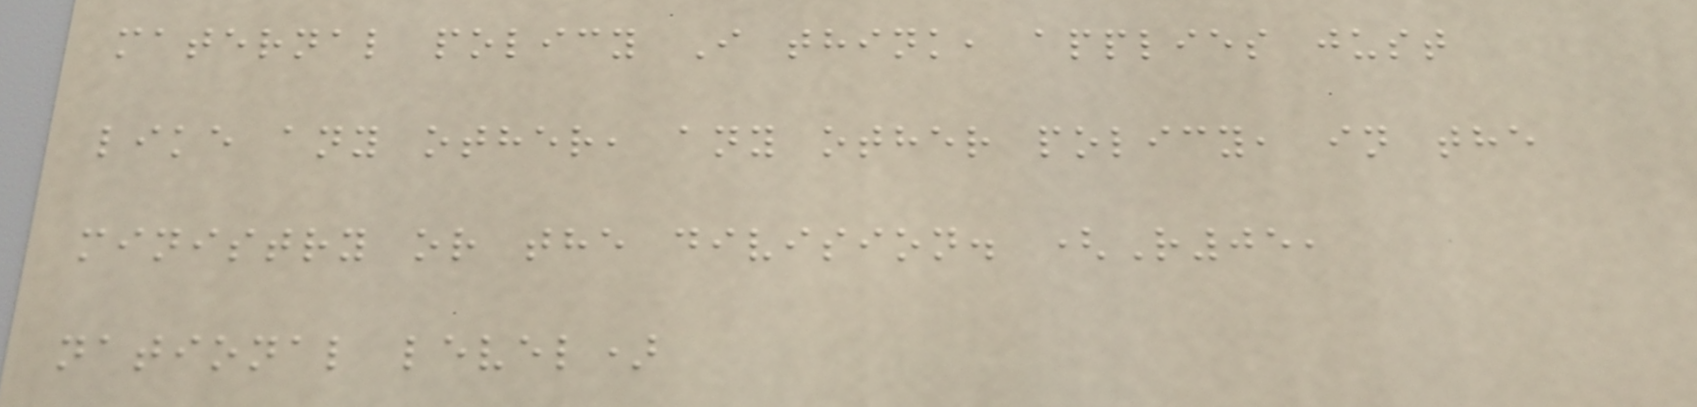maternal policy I think, applies just
like any other, any other policy, in the
ministry or the division. (R05,
national level)
